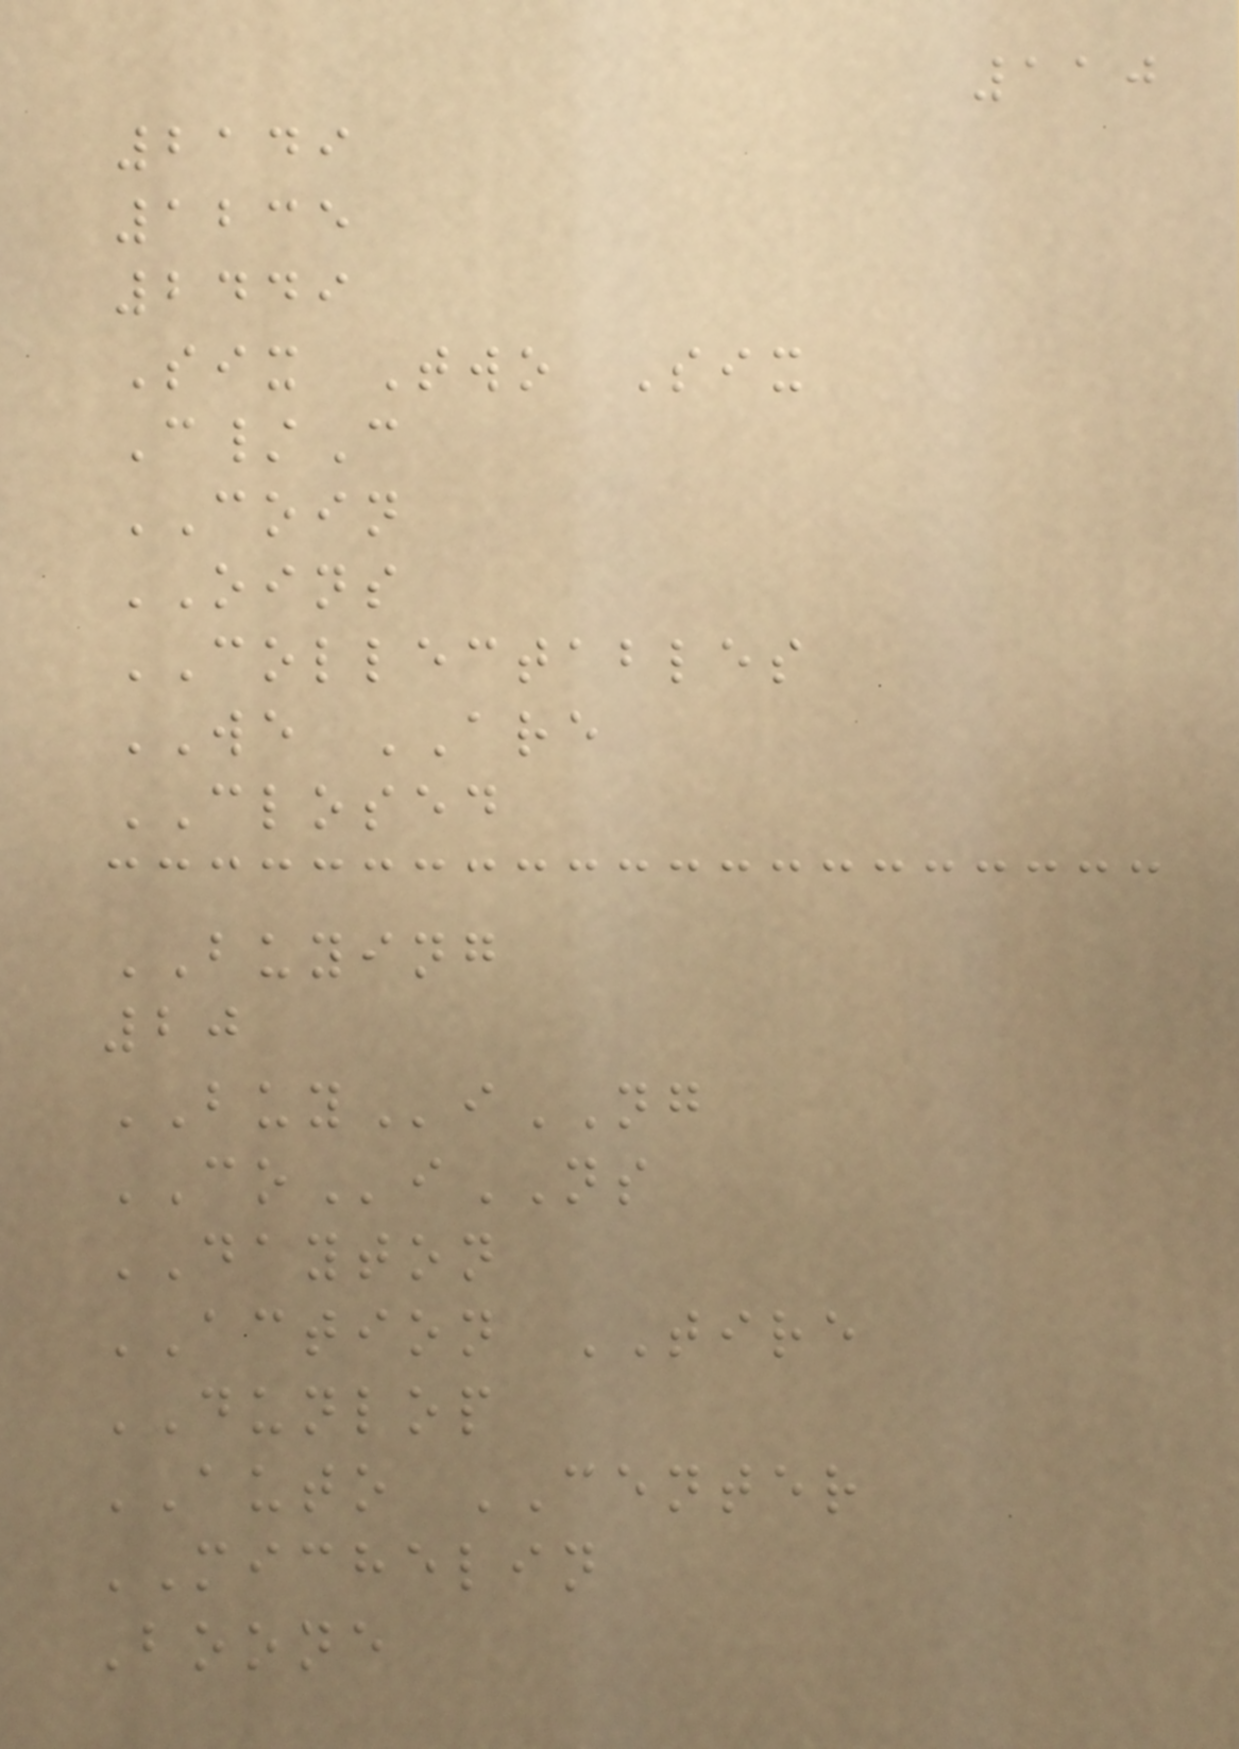110
2149
1235
2449
Six Two Six
C/C
COIN
OINS
COLLECTABLES
WE ARE
CLOSED
BUYING
20
BUYiNG
COiNS
DAYTON
ACTION TIRE
DUNLOP
AUTO CENTER
MICHELIN
Boone
